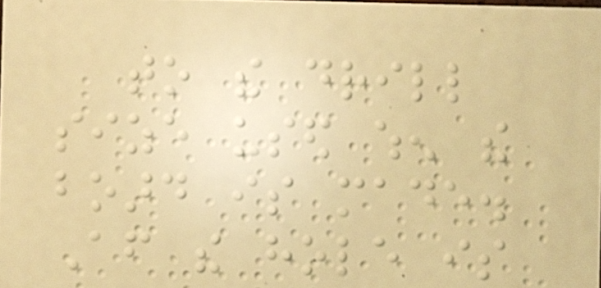to the drill
size used when the
board is made.
After the hole is
